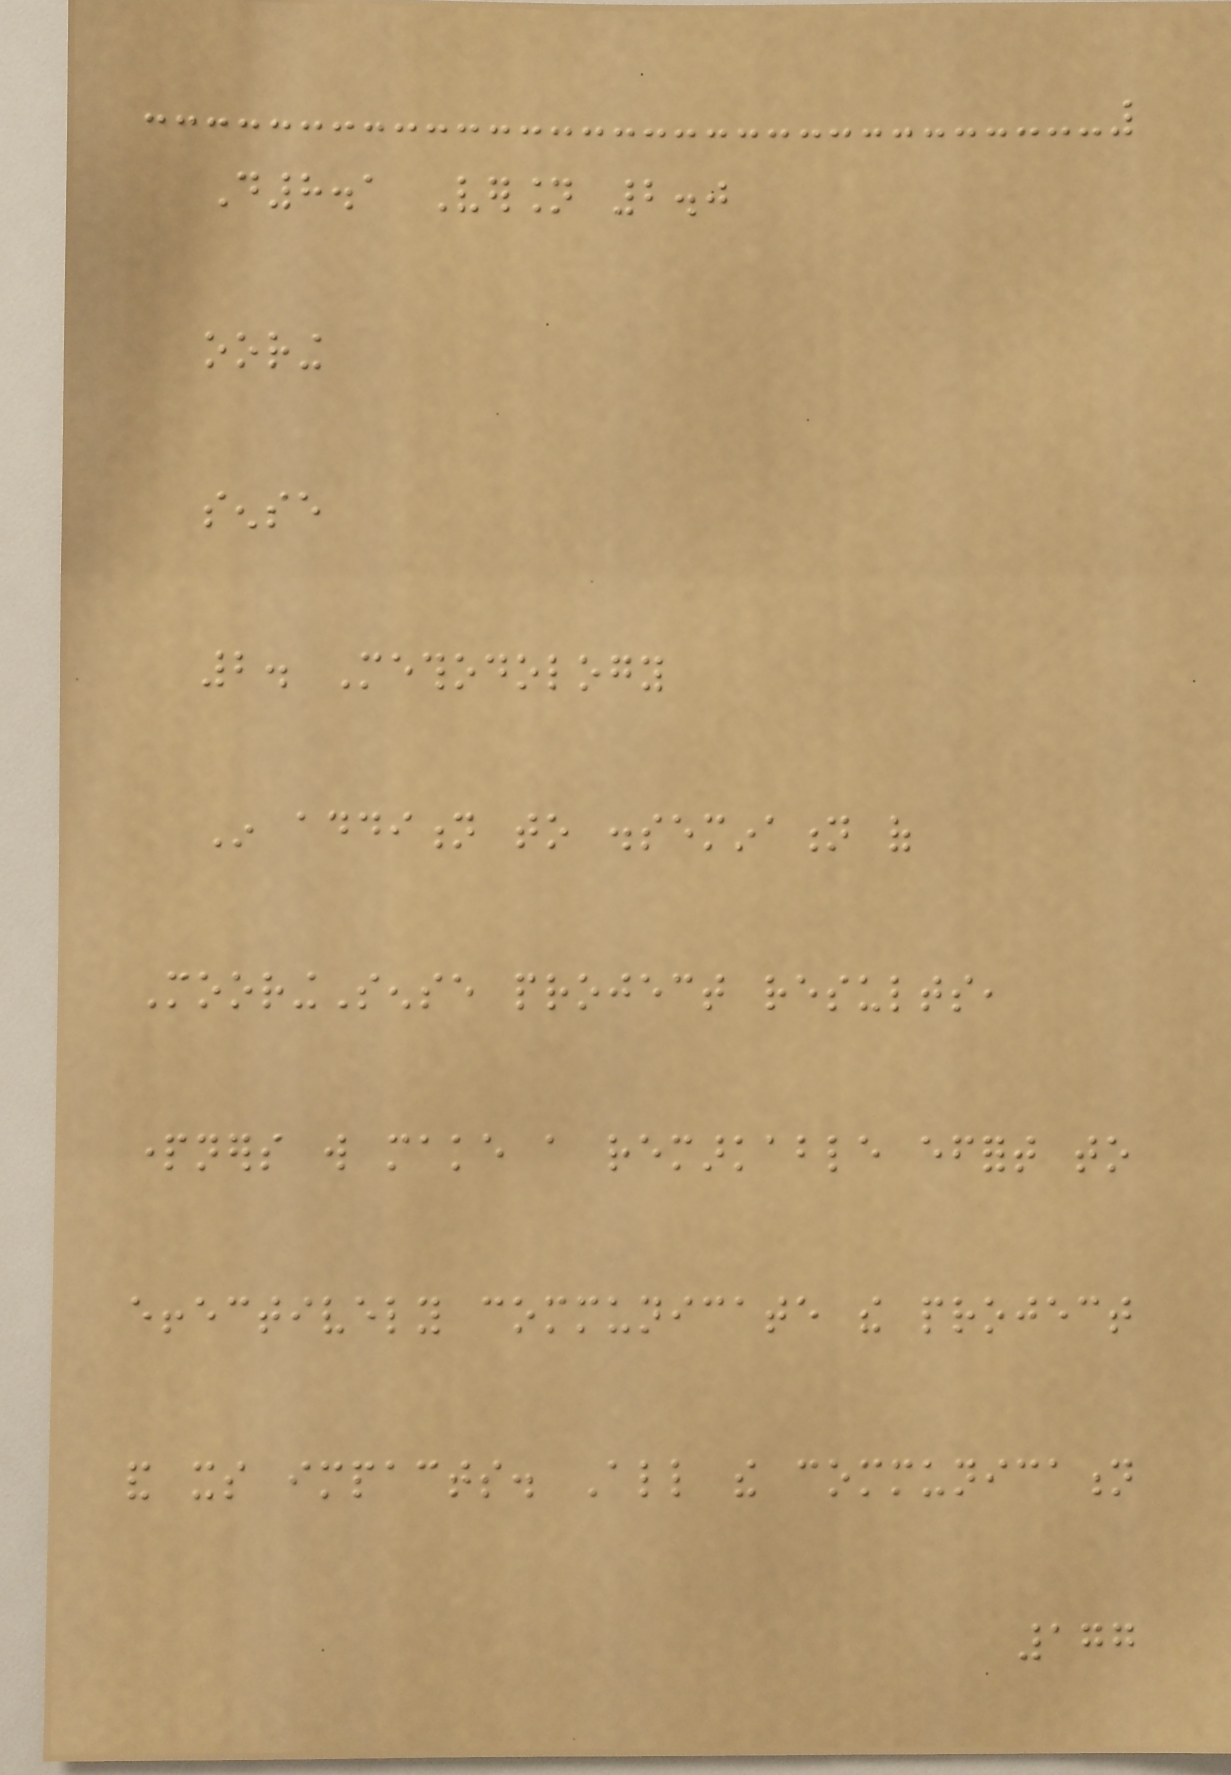D8.1 Version 2.0
ooring
sense
2. Methodology
In addition to dissemination of
MooringSense project results,
partners will make a remarkable effort to
effectively communicate the project
and its impacts. All the communication
177
